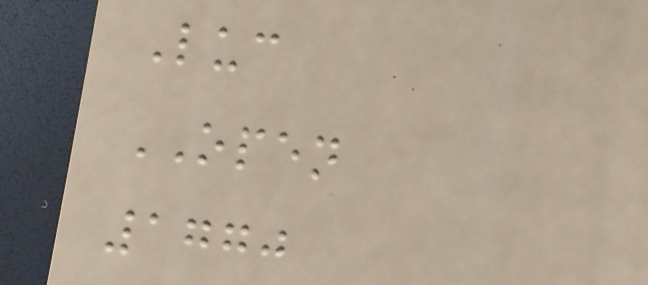Luc
OPEN
1770
